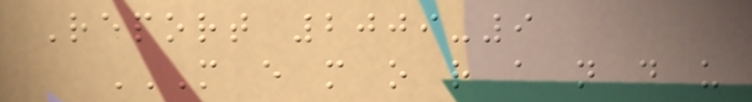Report 2009-9
M E M O R A N D U
